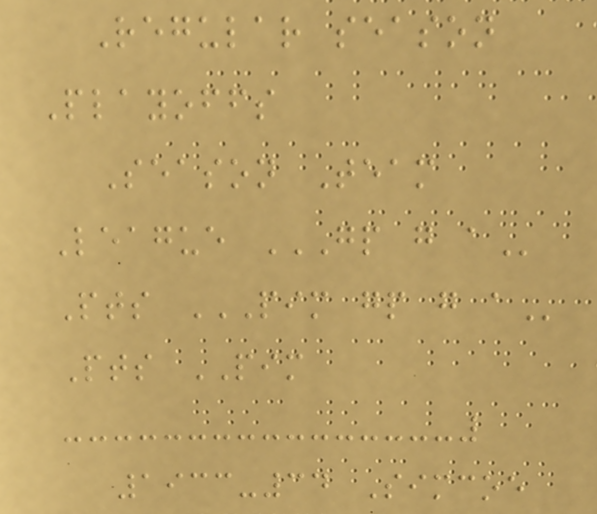Regular season
Playoffs
Season Team
League GP G A
Pts PIM GP G A
Pts PIM
1933-34 Simcoe
